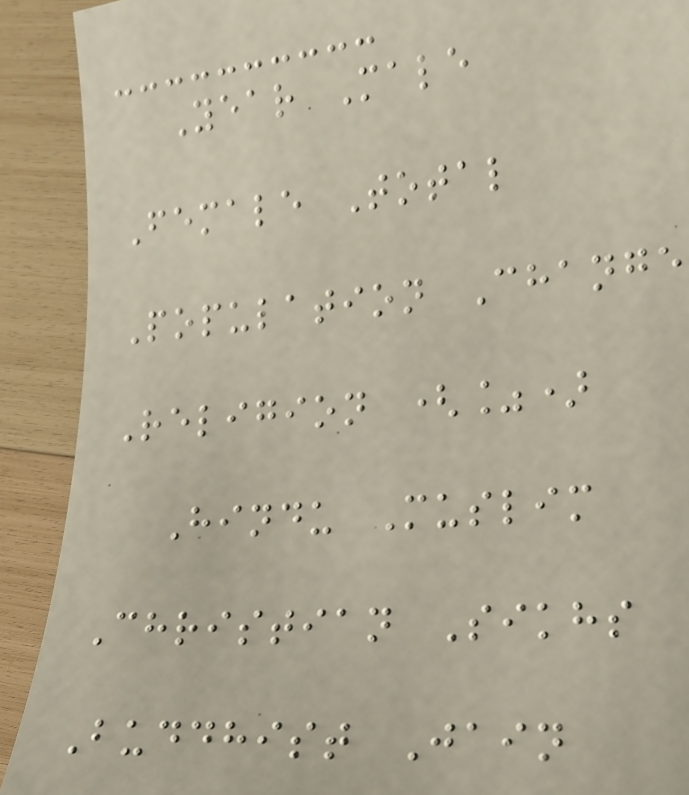Year Male
Female Total
Population Change
Religion (%)
Hindu Muslim
Christian Sikhs
Buddhist Jain
